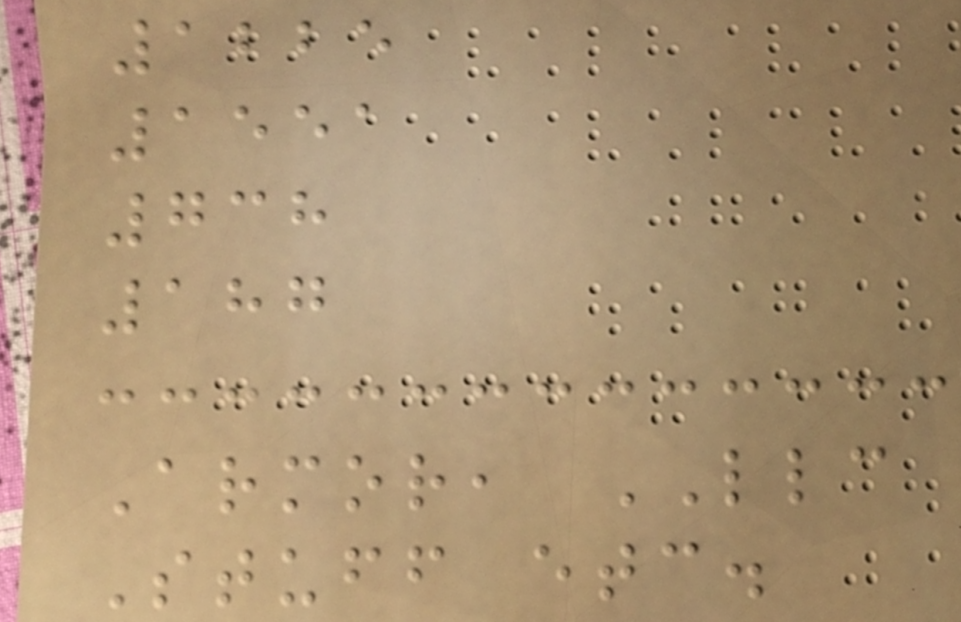1225
1551
738
187
Armor, LLC
Stuff etc.
